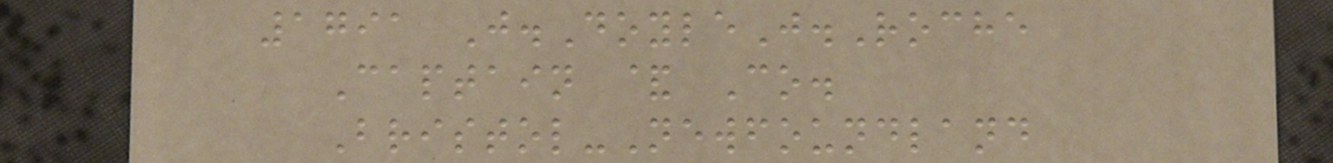1791 J.DoyleJ.Roche
Captain & Co.
Bristol-Newfoundland
